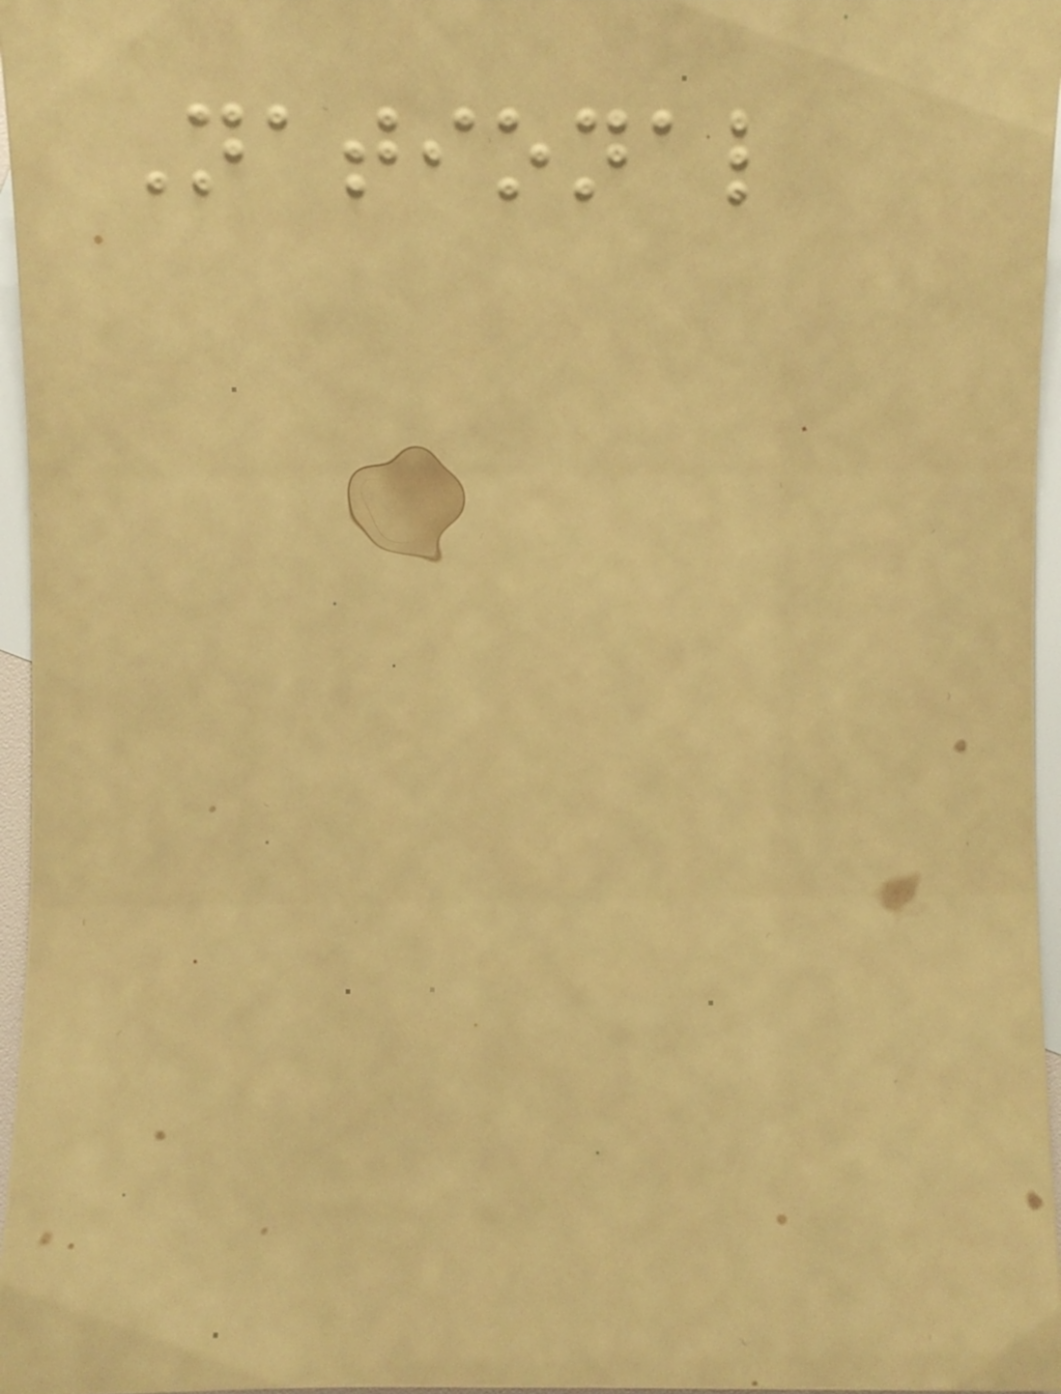National
